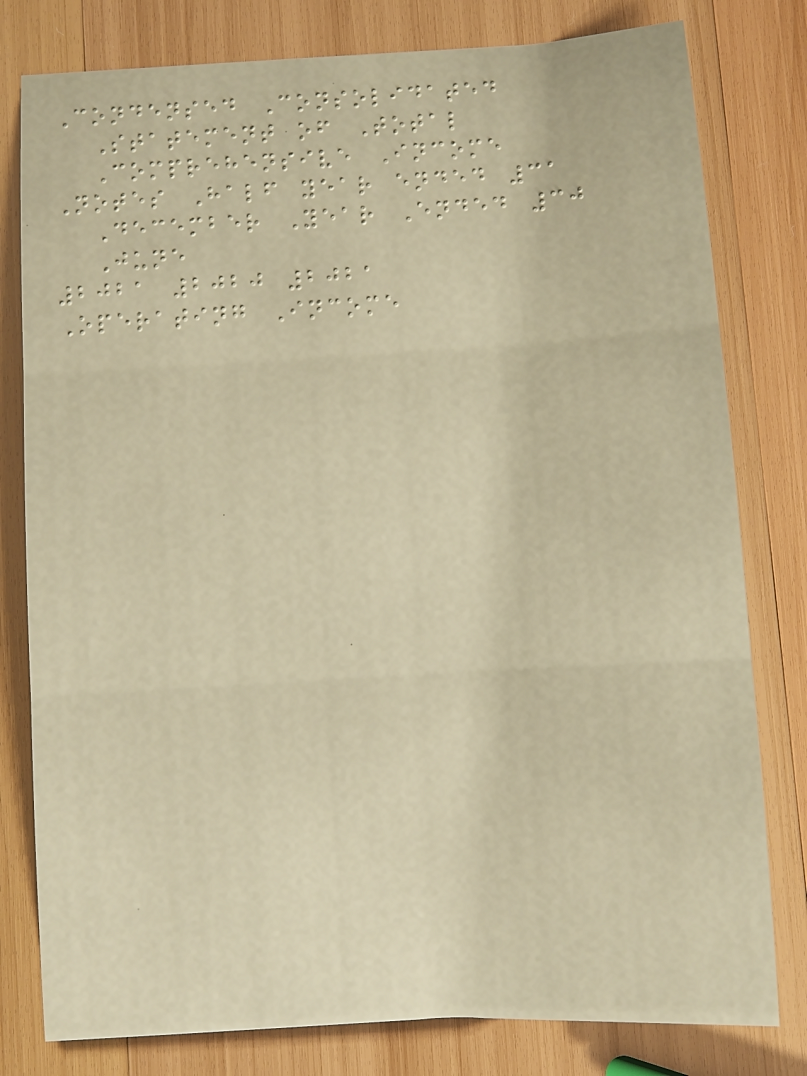Condensed Consolidated
Statement of Total
Comprehensive Income
Notes Half year ended 31
December Year Ended 30
June
2021 2020 2021
Operating Income
